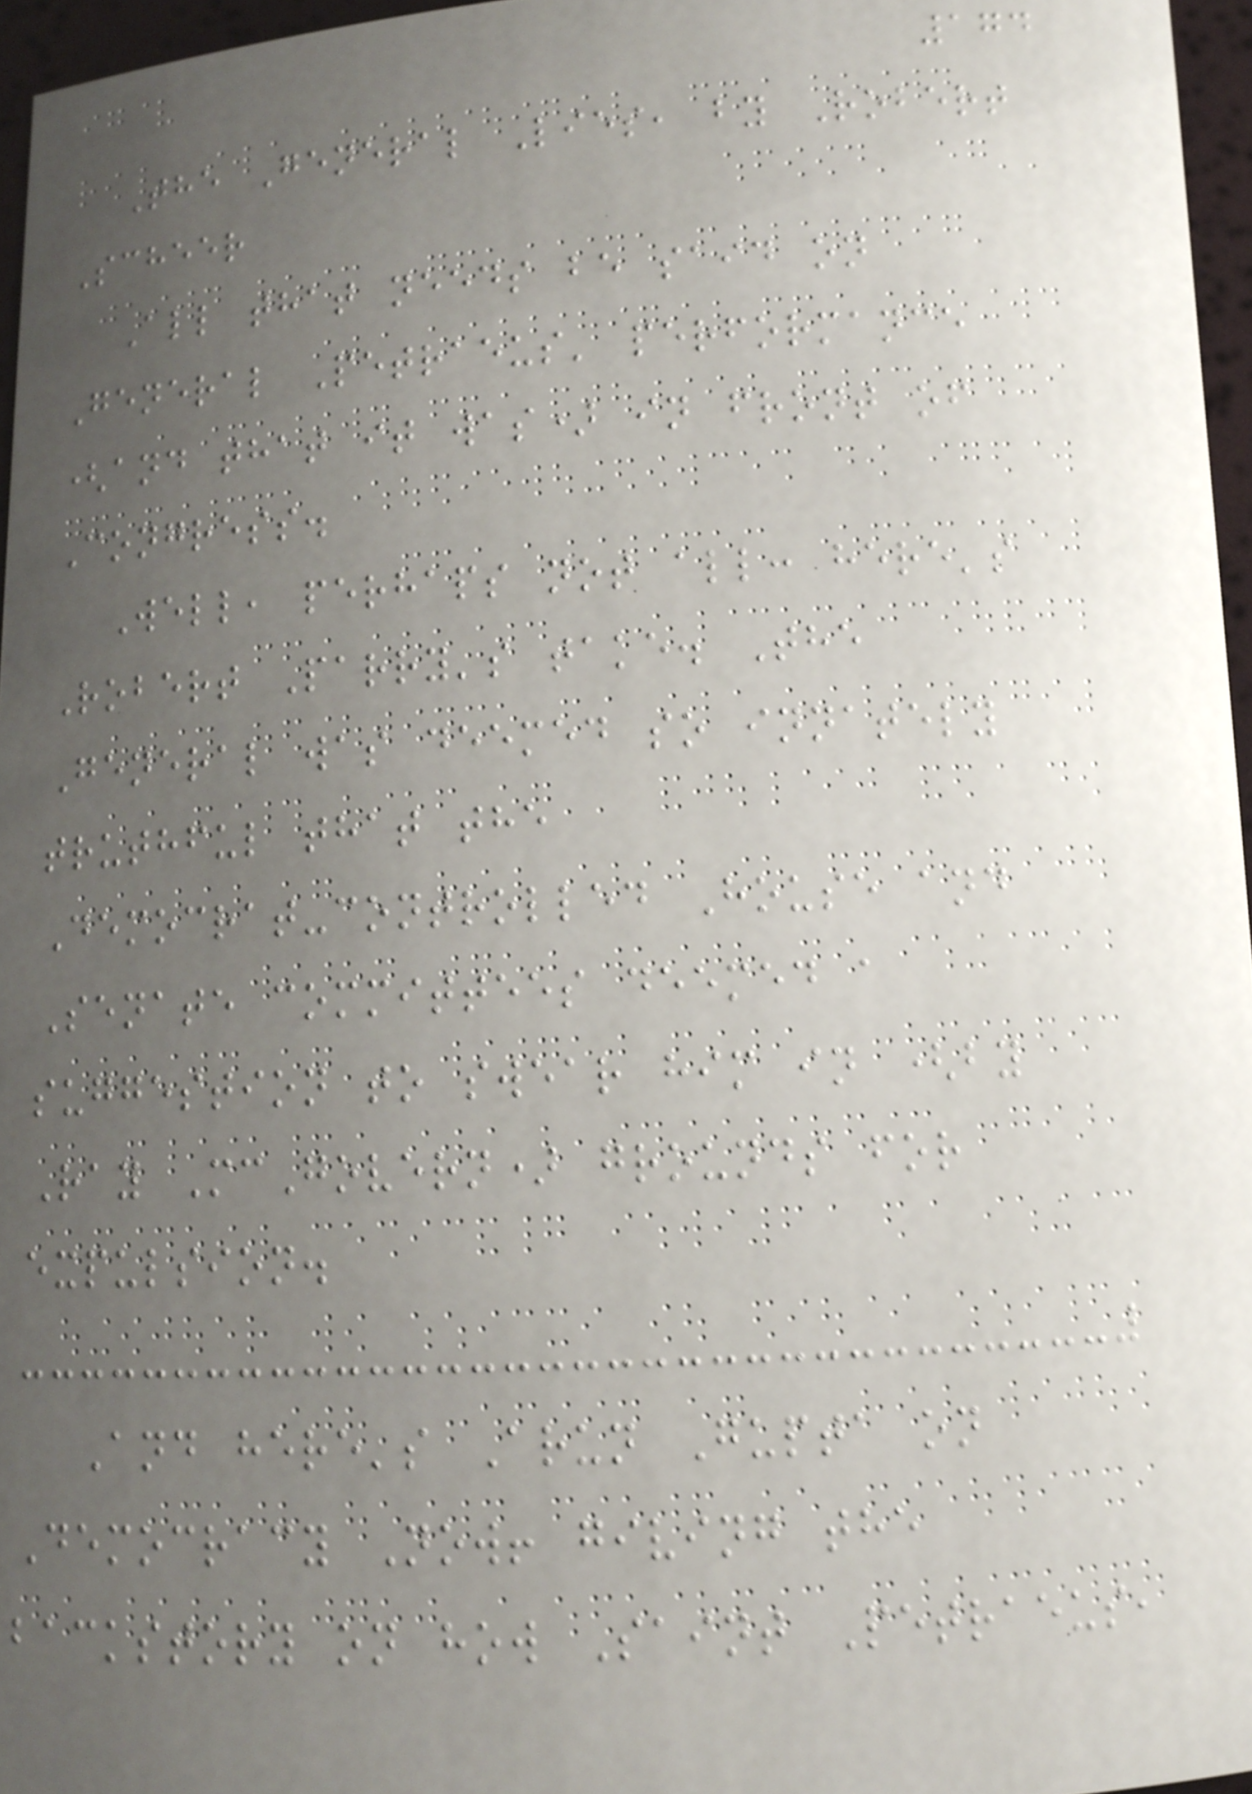174
The General Lies, by Robert
Scheer
All that needs be said on
General Petraeus' performance
(and that it was) in front of
Congress.
Well, perhaps not all: here's
Robert Parry's take. The
General was deemed so innately
truthful that the
Democrat-controlled House and
Senate committees deemed a
suggestion to swear him in (by
Ray McGovern) grounds for
expulsion.
And here's Arun Gupta on
Democracy Now! giving the
backstory on how Saint Petraeus,
